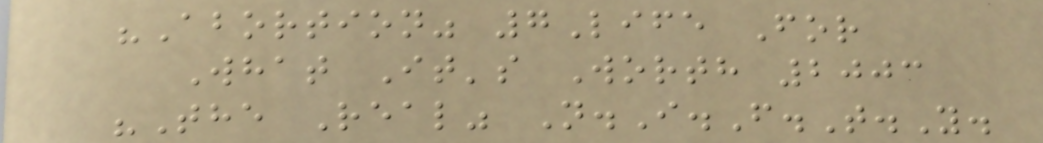"Abortion" 7Life For
What It's Worth 2003
"The Real" N.I.F.T.Y.
